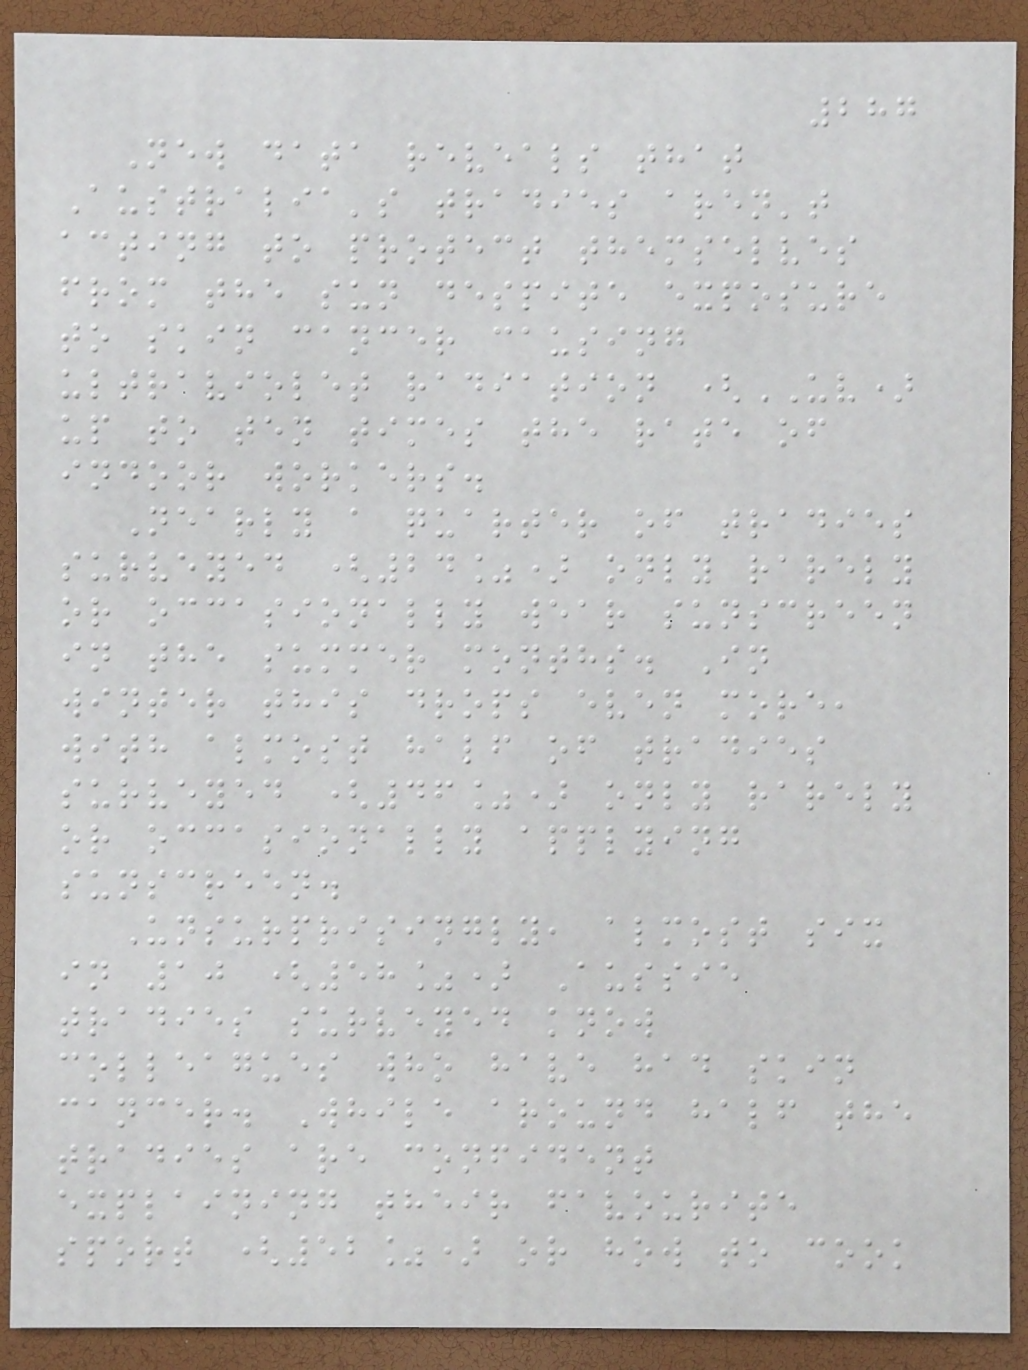287
New data reveals that
Australia's tradies aren't
acting to protect themselves
from the sun despite exposure
to skin cancer causing
ultraviolet radiation (UV)
up to ten times the rate of
indoor workers.
Nearly a quarter of tradies
surveyed (24%) only rarely
or occasionally wear sunscreen
in the summer months. In
winter this drops even more,
with almost half of tradies
surveyed (46%) only rarely
or occasionally applying
sunscreen.
Unsurprisingly, almost six
in 10 (58%) Aussie
tradies surveyed know
colleagues who have had skin
cancer. While around half the
tradies are confident
explaining their favourite
sport (52%) or how to cook
